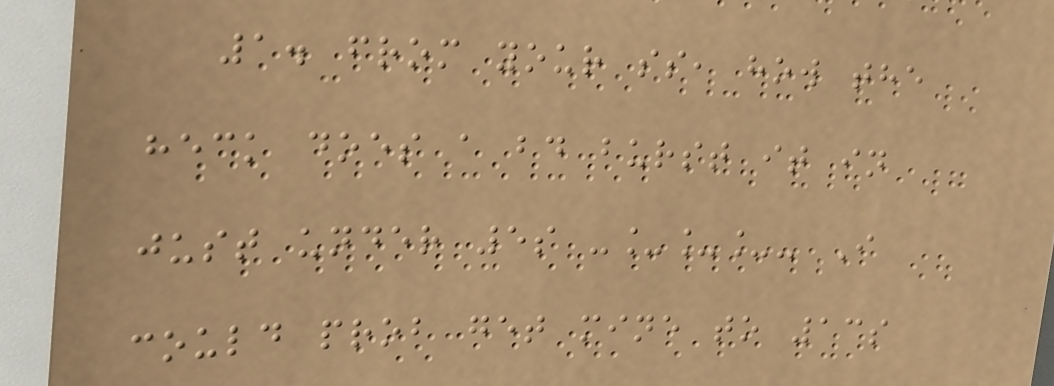1. from your ss, how the
heck does a bd burst it in
just under 5s -___- I
could prob get mine to 13s
